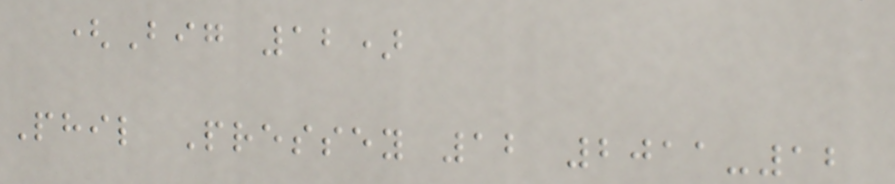(Big 12)
Phil Pressey 12 2011-12
